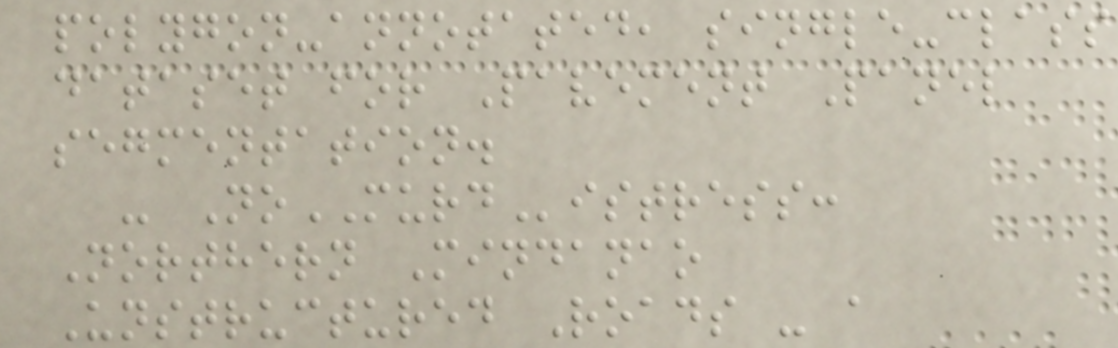polygon-annotated, single-class
dataset for Pavement Panel
segmentation.
- NoMURDistress:
Northern Mindanao
Unstructured Roads - a
